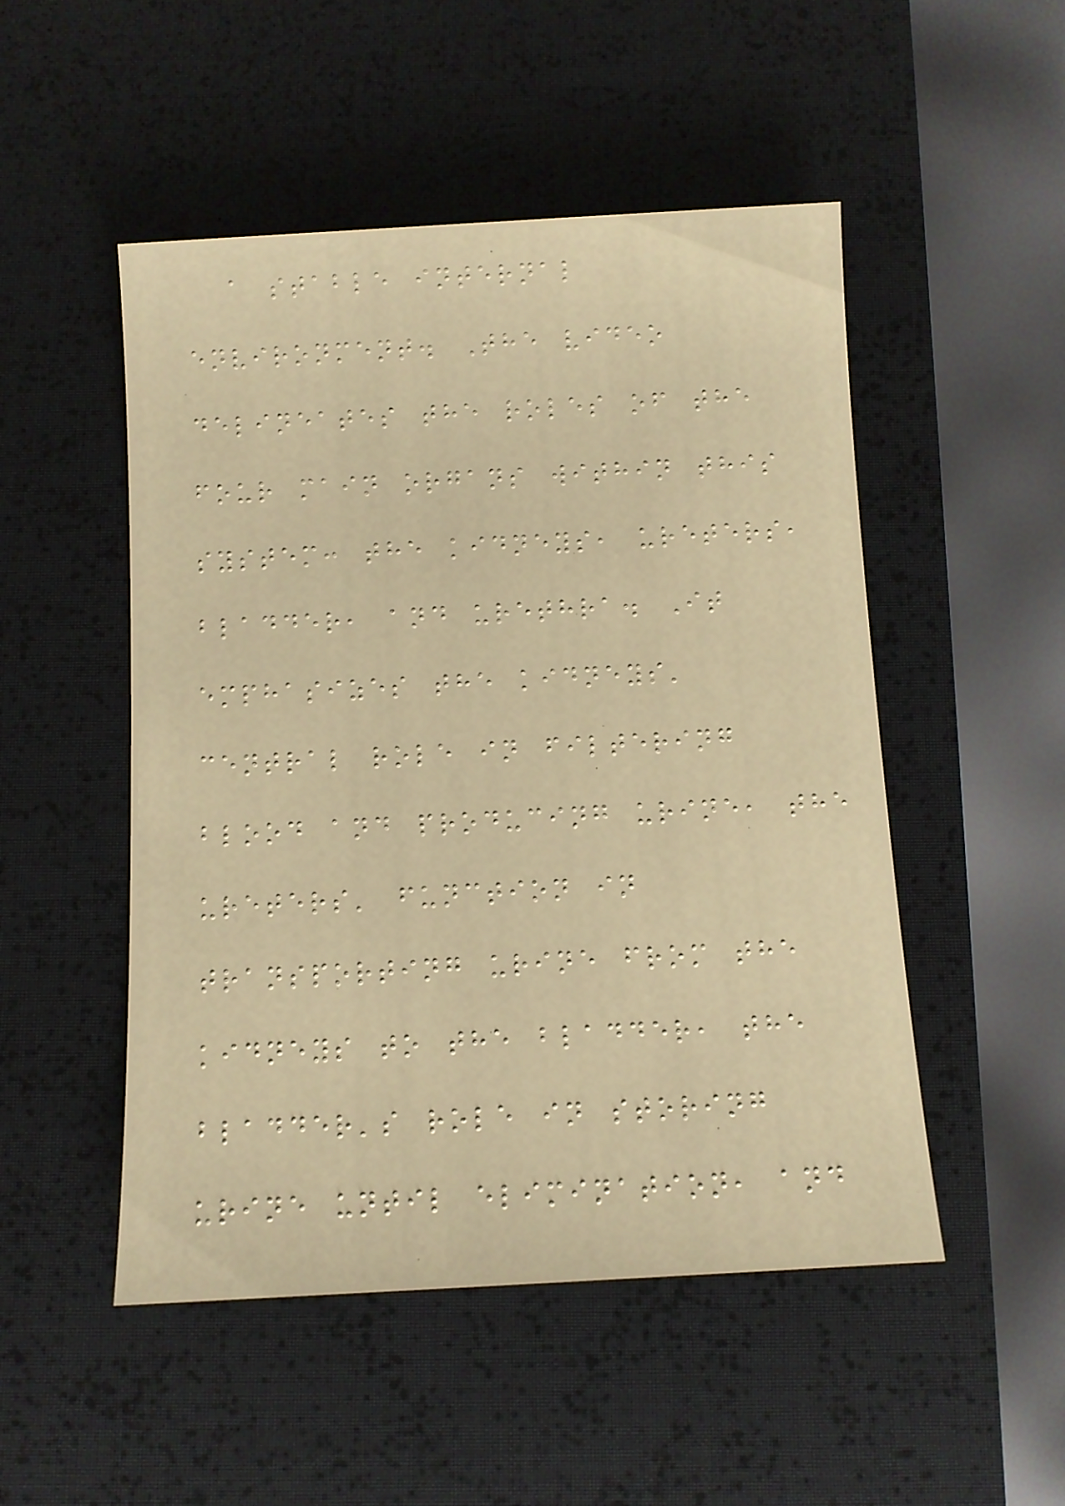a stable internal
environment. The video
delineates the roles of the
four main organs within this
system: the kidneys, ureters,
bladder, and urethra. It
emphasizes the kidneys'
central role in filtering
blood and producing urine, the
ureters' function in
transporting urine from the
kidneys to the bladder, the
bladder's role in storing
urine until elimination, and
